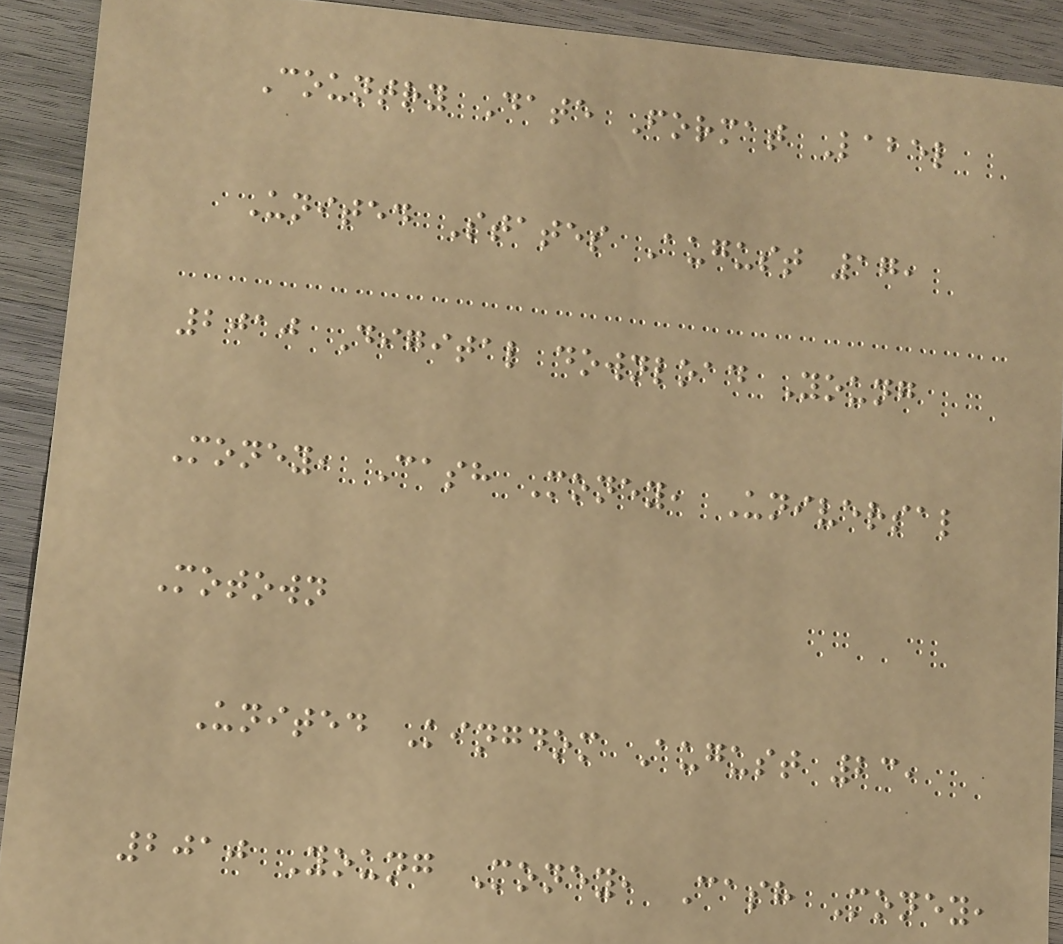Country Date Format Label
United States August 17,
2010 Digital download Young
Money, Cash Money, Universal
Motown
United Kingdom August 23,
2010 Young Money, Cash Money,
